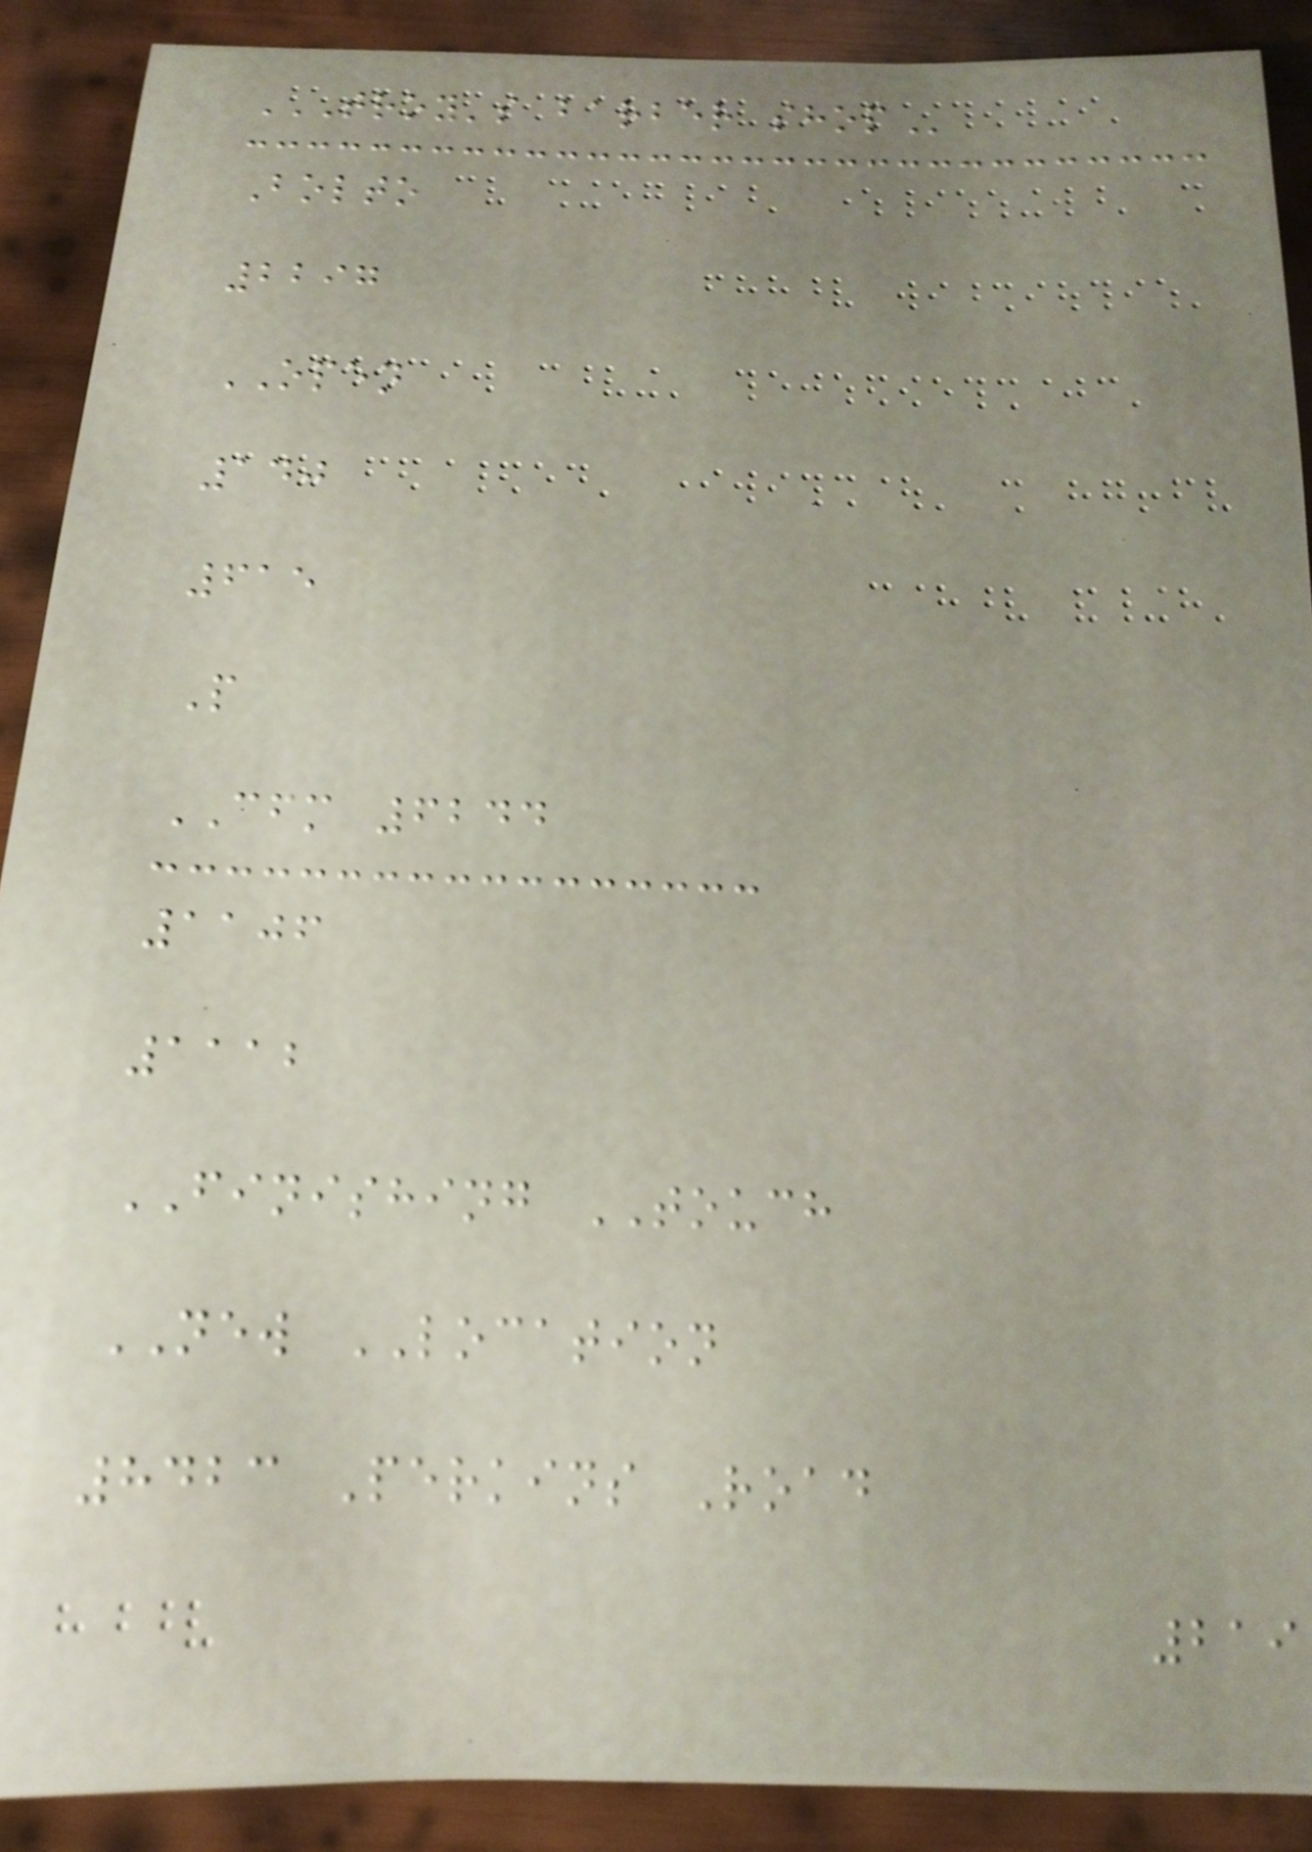TROY'S BARBER SHOP
Bolto
2297
OPEN
140
615
P
CFM 6244
1106
1112
FINISHING TOUCH
NEW LOCATION
8423 Perkins Road
219
